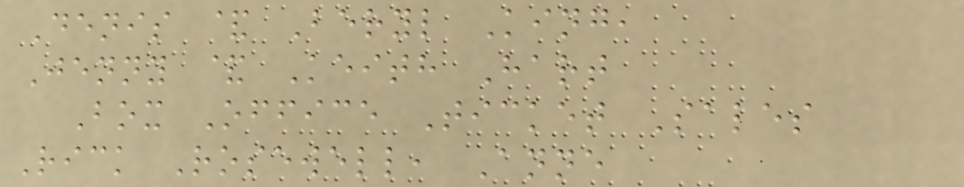Denis & Beryl King,
Jenny & Keith Hart
Box Office Ticket Sales
Rick Rosewell, Anne
